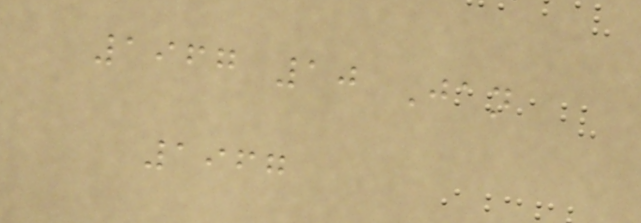1967 10 Jan
1967
